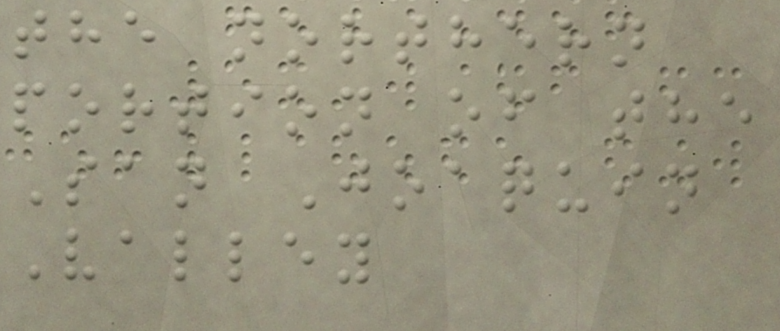the northern
portion of the
San Joaquin
Valley
